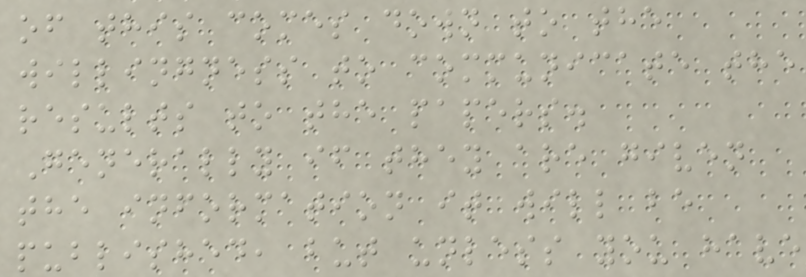of this comes down to the
willingness to communicate the
results to the papers.
Generally if they are given
the information it will be
published, but unless you have
